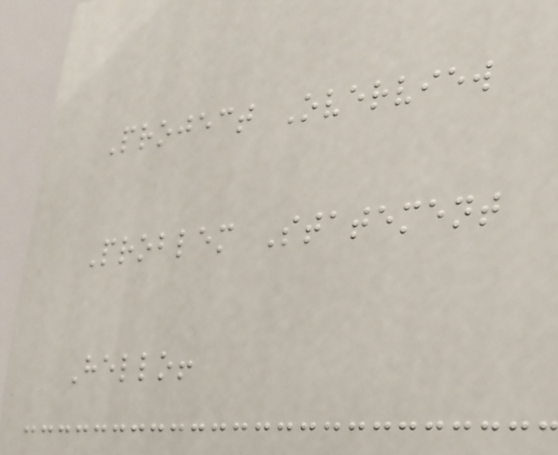Project Overview
Problem Statement
Hello!
